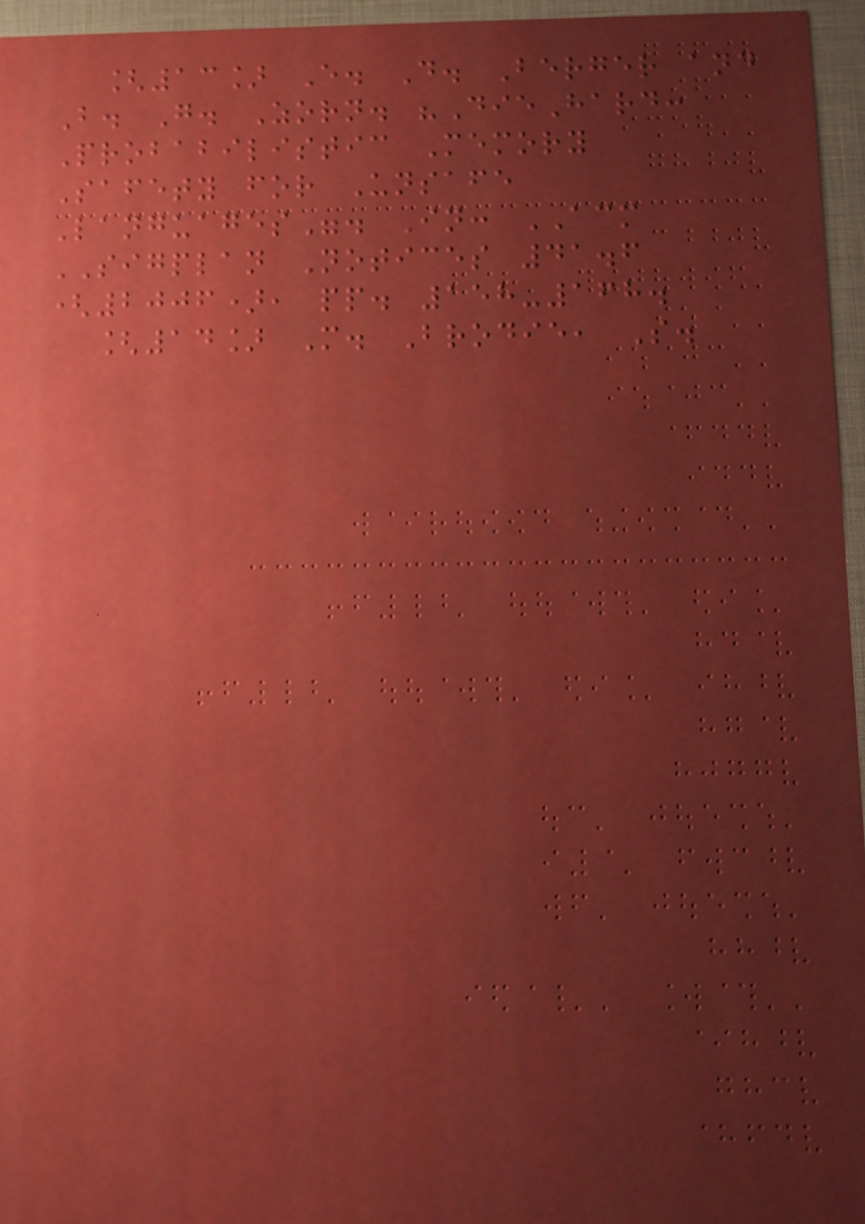[13] E. D. Berger and
B. G. Zorn. "DieHard:
Probabilistic Memory
Safety for Unsafe
Languages". In: ACM
SIGPLAN Notices 41.6
(2006), pp. 158-168.
[14] M. Brodie, S.
